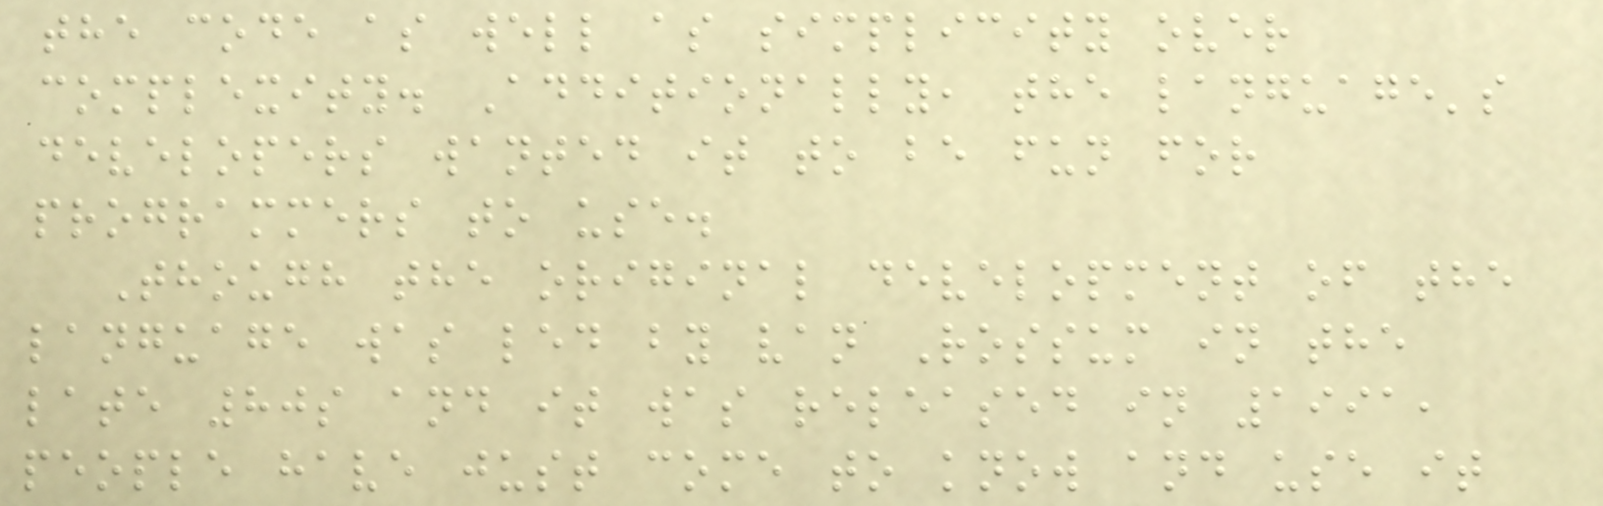the code as well as simplicity over
complexity. Additionally, the language's
developers wanted it to be fun for
programmers to use.
Though the original development of the
language was led by van Rossum in the
late 80s and it was released in 1991,
people have just come to know and use it
